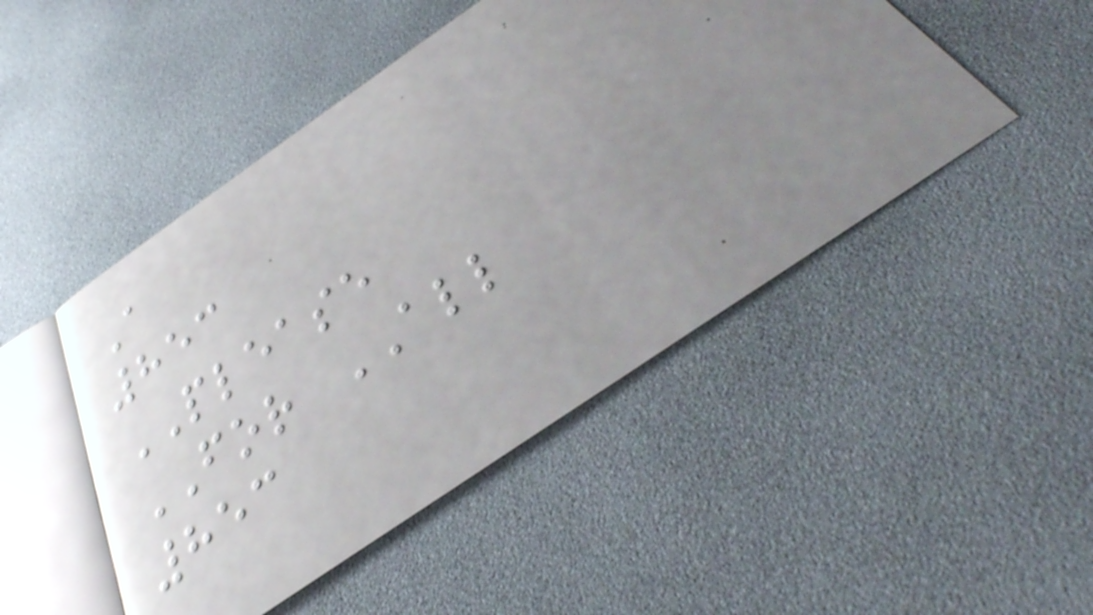A
853
PLEASE
FOR ALL
853
